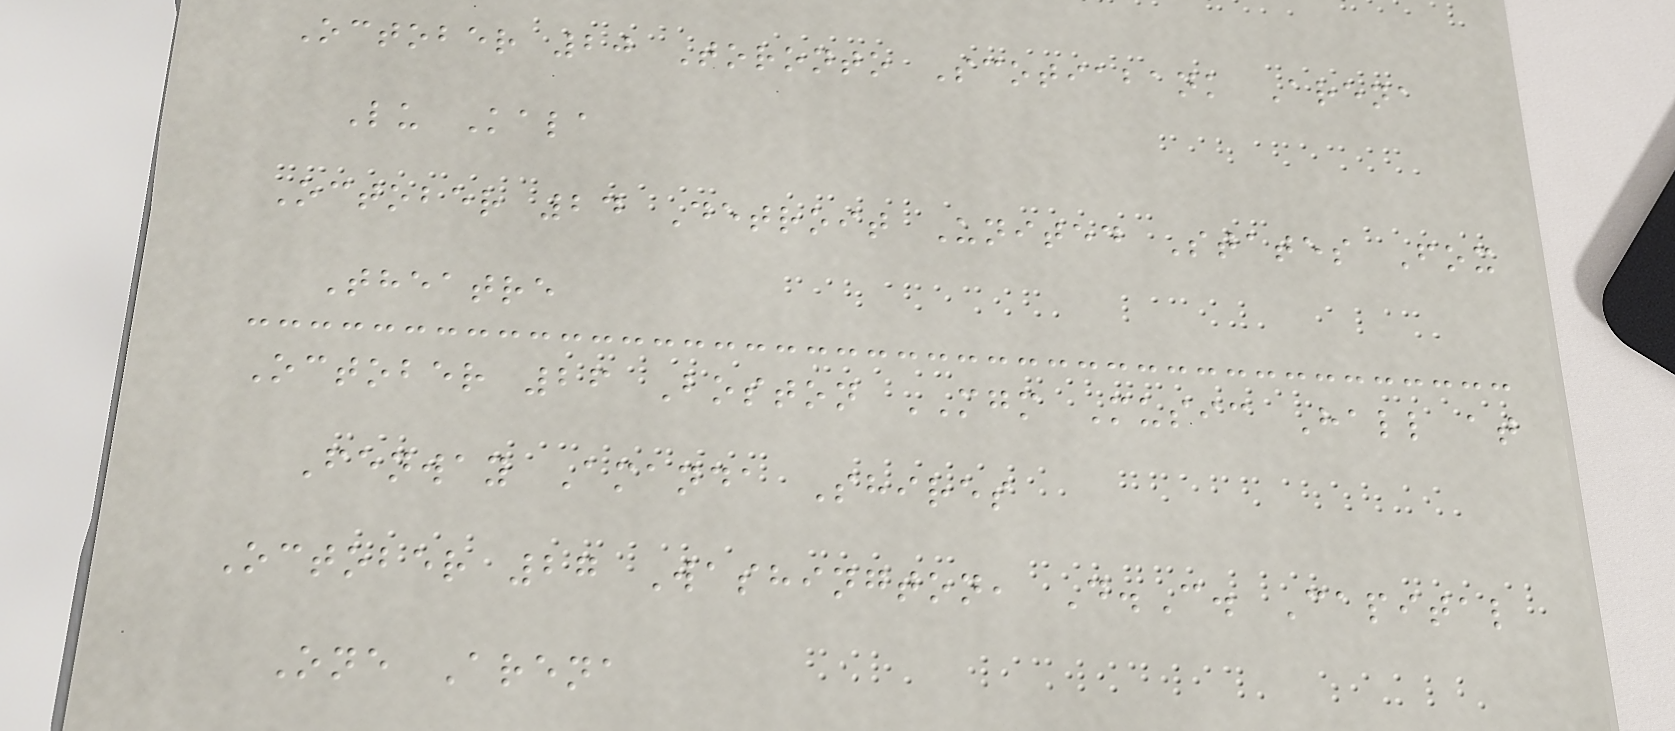October 20 Toronto Scotiabank Arena
Lu Kala
October 24 Detroit United States Fox
Theatre
October 26 Boston MGM Music Hall at
Fenway Amanda Shires
October 27 Washington, D.C. Capital
One Arena
